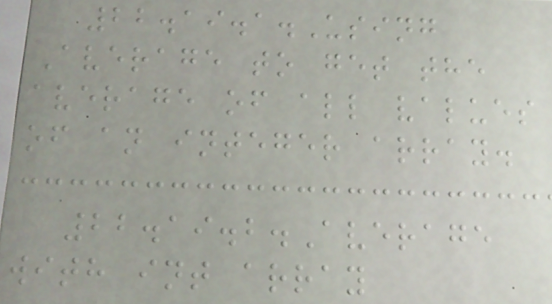22.19.1.Using
Average to get the
average of all values
of an integer array.
22.19.2.Average
with int array
